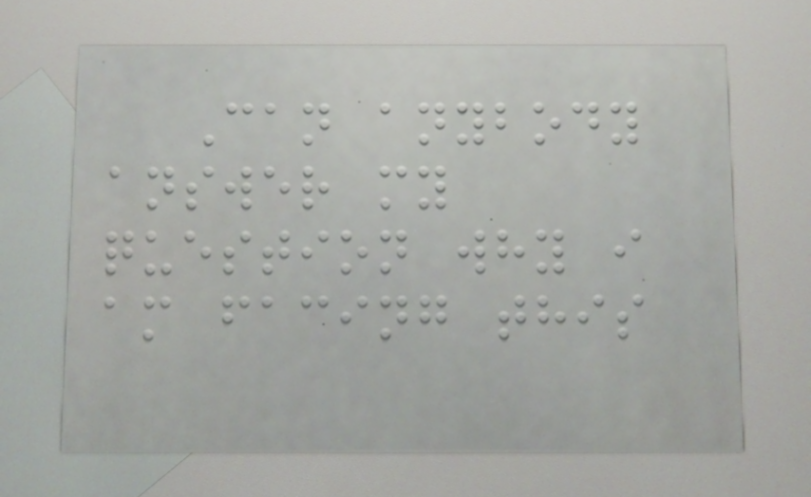Can anybody
answer my
question why i
am facing this
